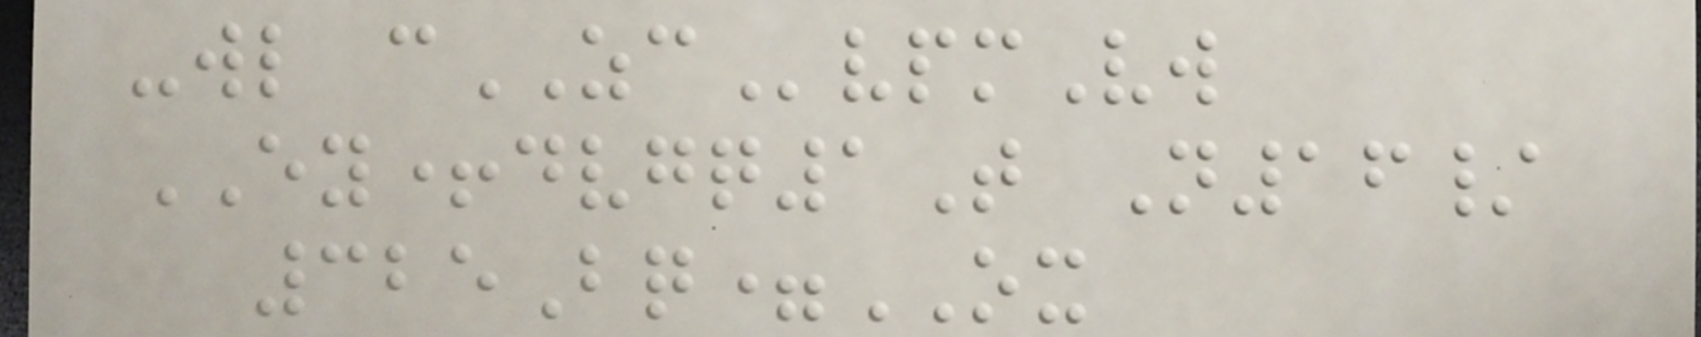-wl cZCvpmVw
EY+dvgq1T N16/
325Bq=OX
